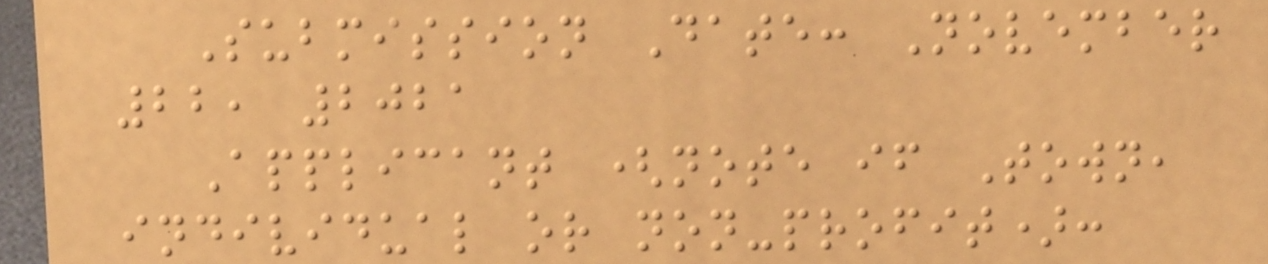Submission Date: November
22, 2021
Applicant (note if Town,
individual or non-profit):
